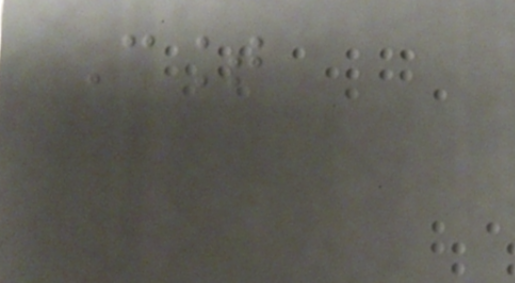Count
